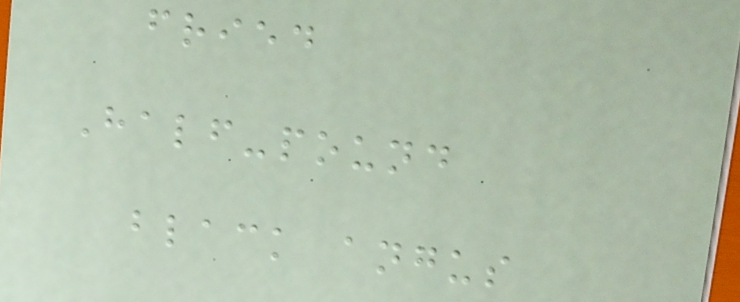fried
Half-pound
black angus
